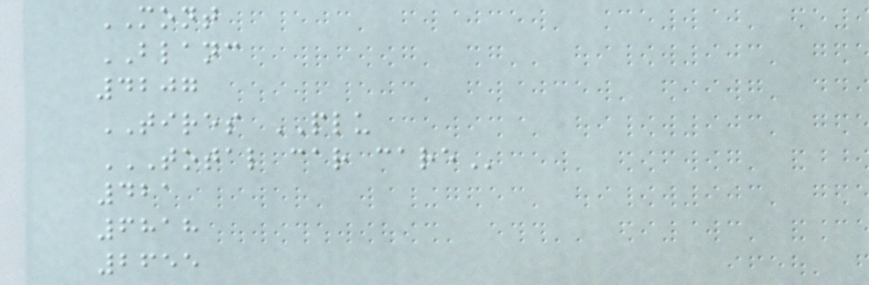MONT
BLANC
4207
TIRES PLU
TOTAL CAR CARE
421
6818
2655
